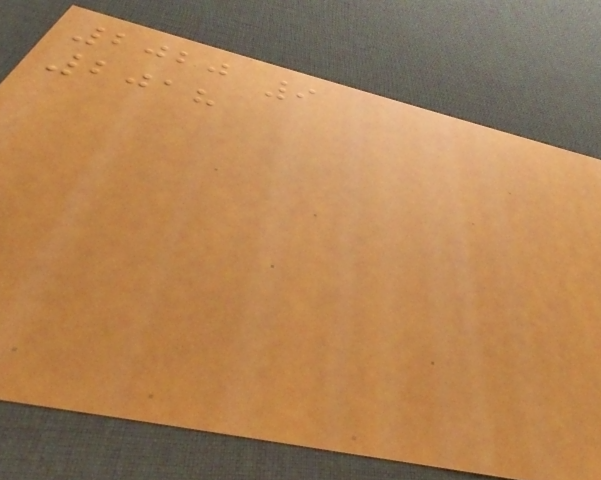2020 9
2018
